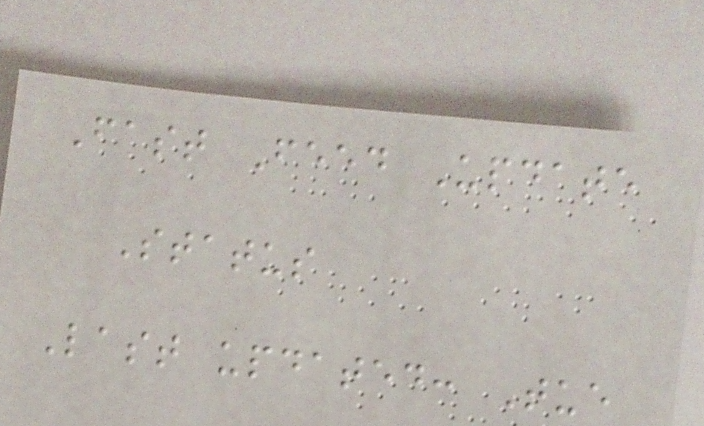Fast Feed Update
Status
Last updated: Tue
